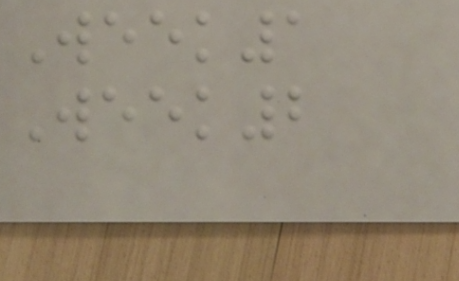Week1
Week2
